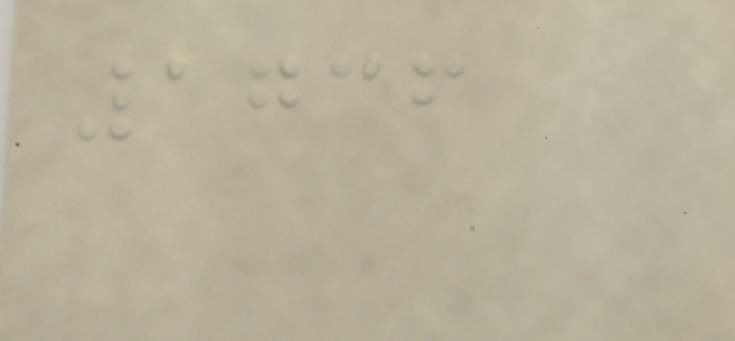1736
